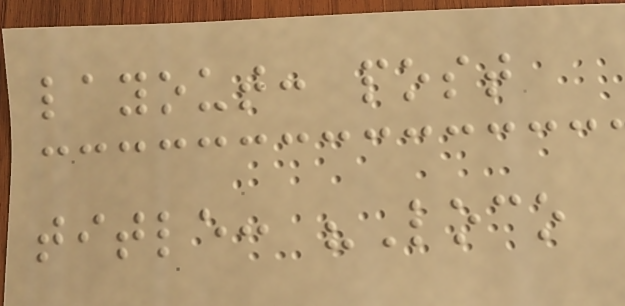layout: post
title: "Loco
